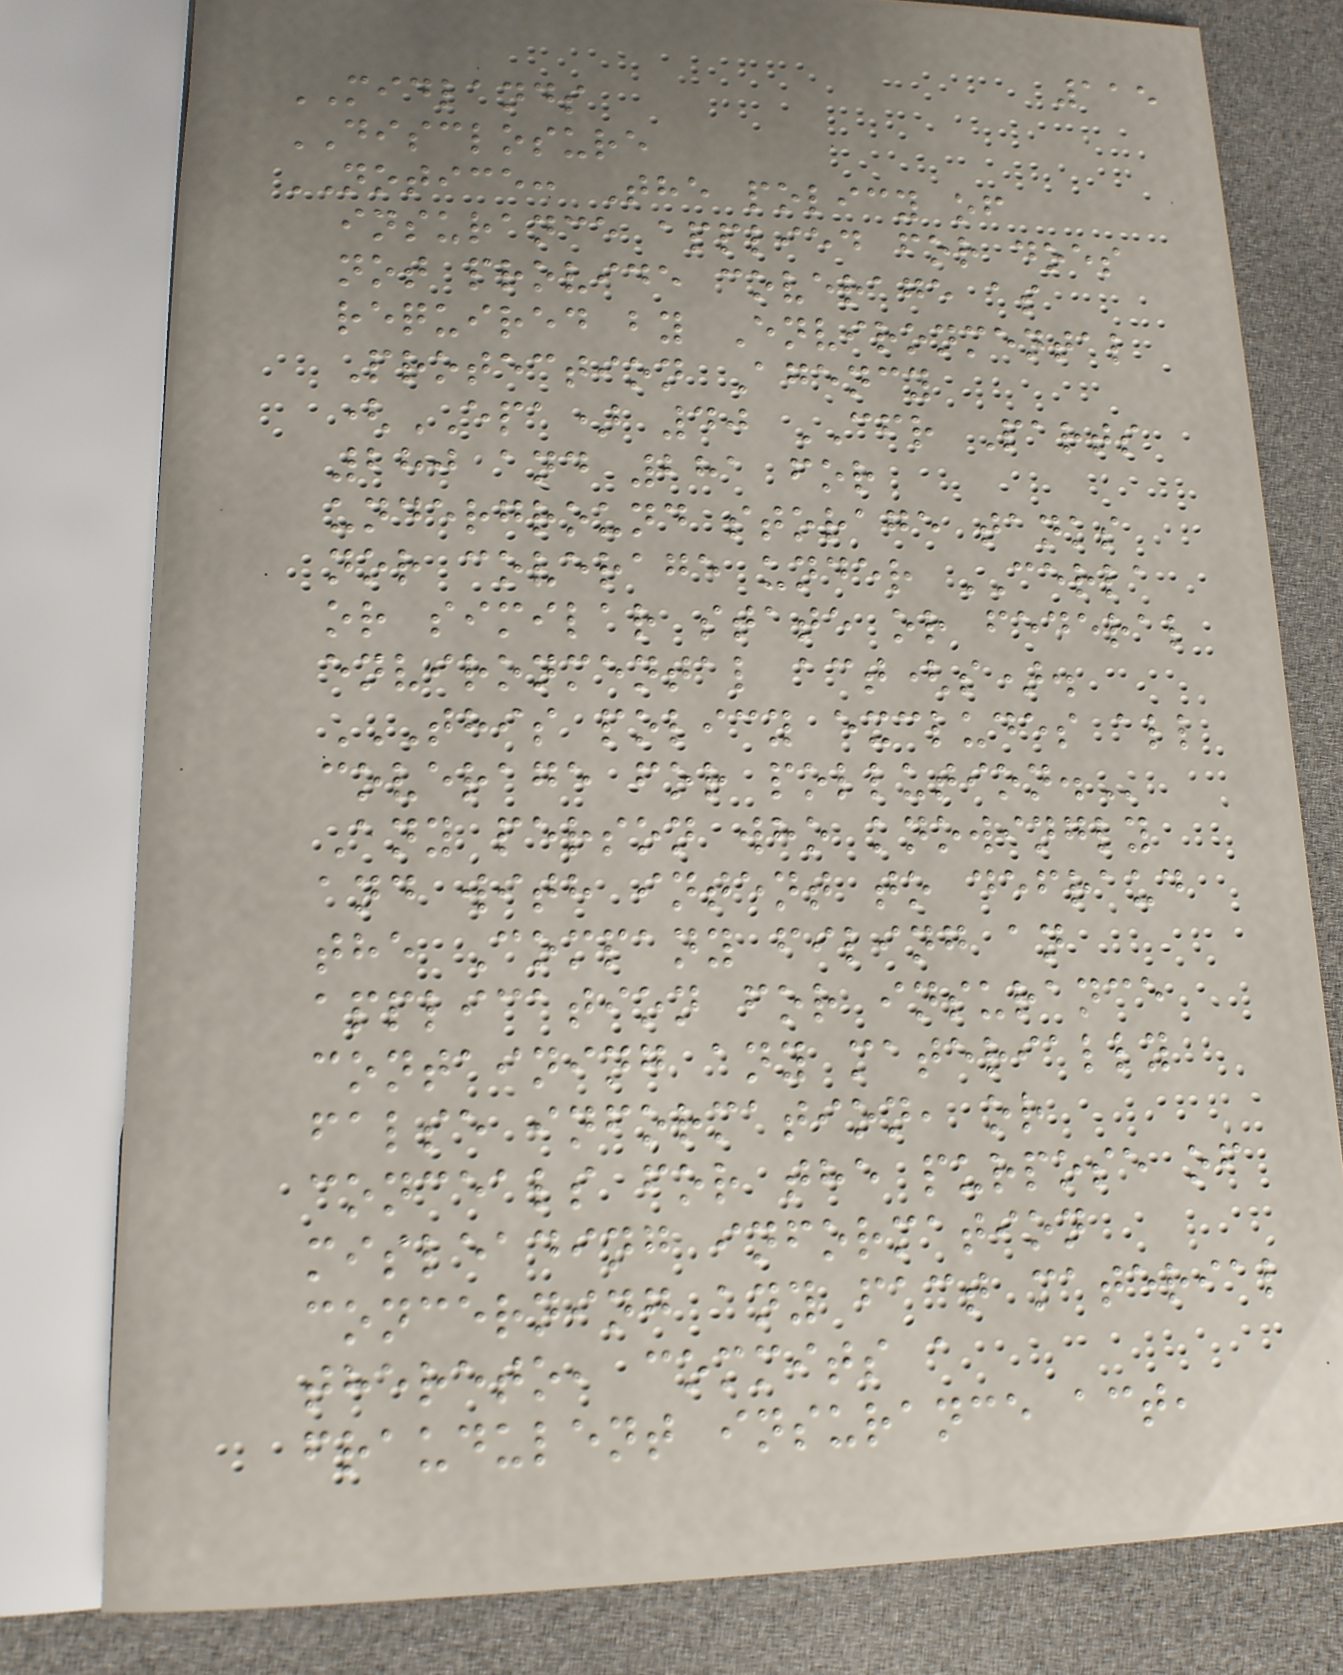115
MIDLANDS
DISCLOSURE
NOTICE: The policy of
insurance applied for does
not provide coverage as
required by Environmental
Protection Agency
(EPA) 40 CFR Parts
280 and 281 for
underground storage tanks
nor coverage under CERLA
or similar state or federal
environmental act(s).
THIS POLICY EXCLUDES ALL
COVERAGE FOR POLLUTION.
Any person who knowingly
and with intent to defraud
the Company filing an
application for insurance
containing any materially
false information, or
conceals for the purpose of
misleading information
concerning any fact material
thereto, commits a
fraudulent insurance act,
